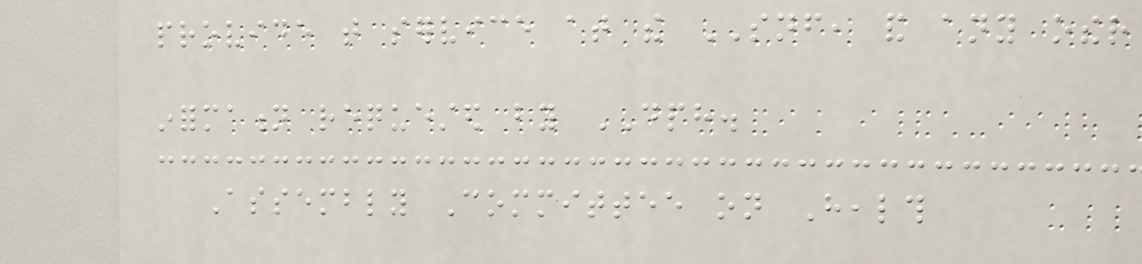provide that service at the SNF, and any other
information requested by DPH.
Assembly Committee on Health
